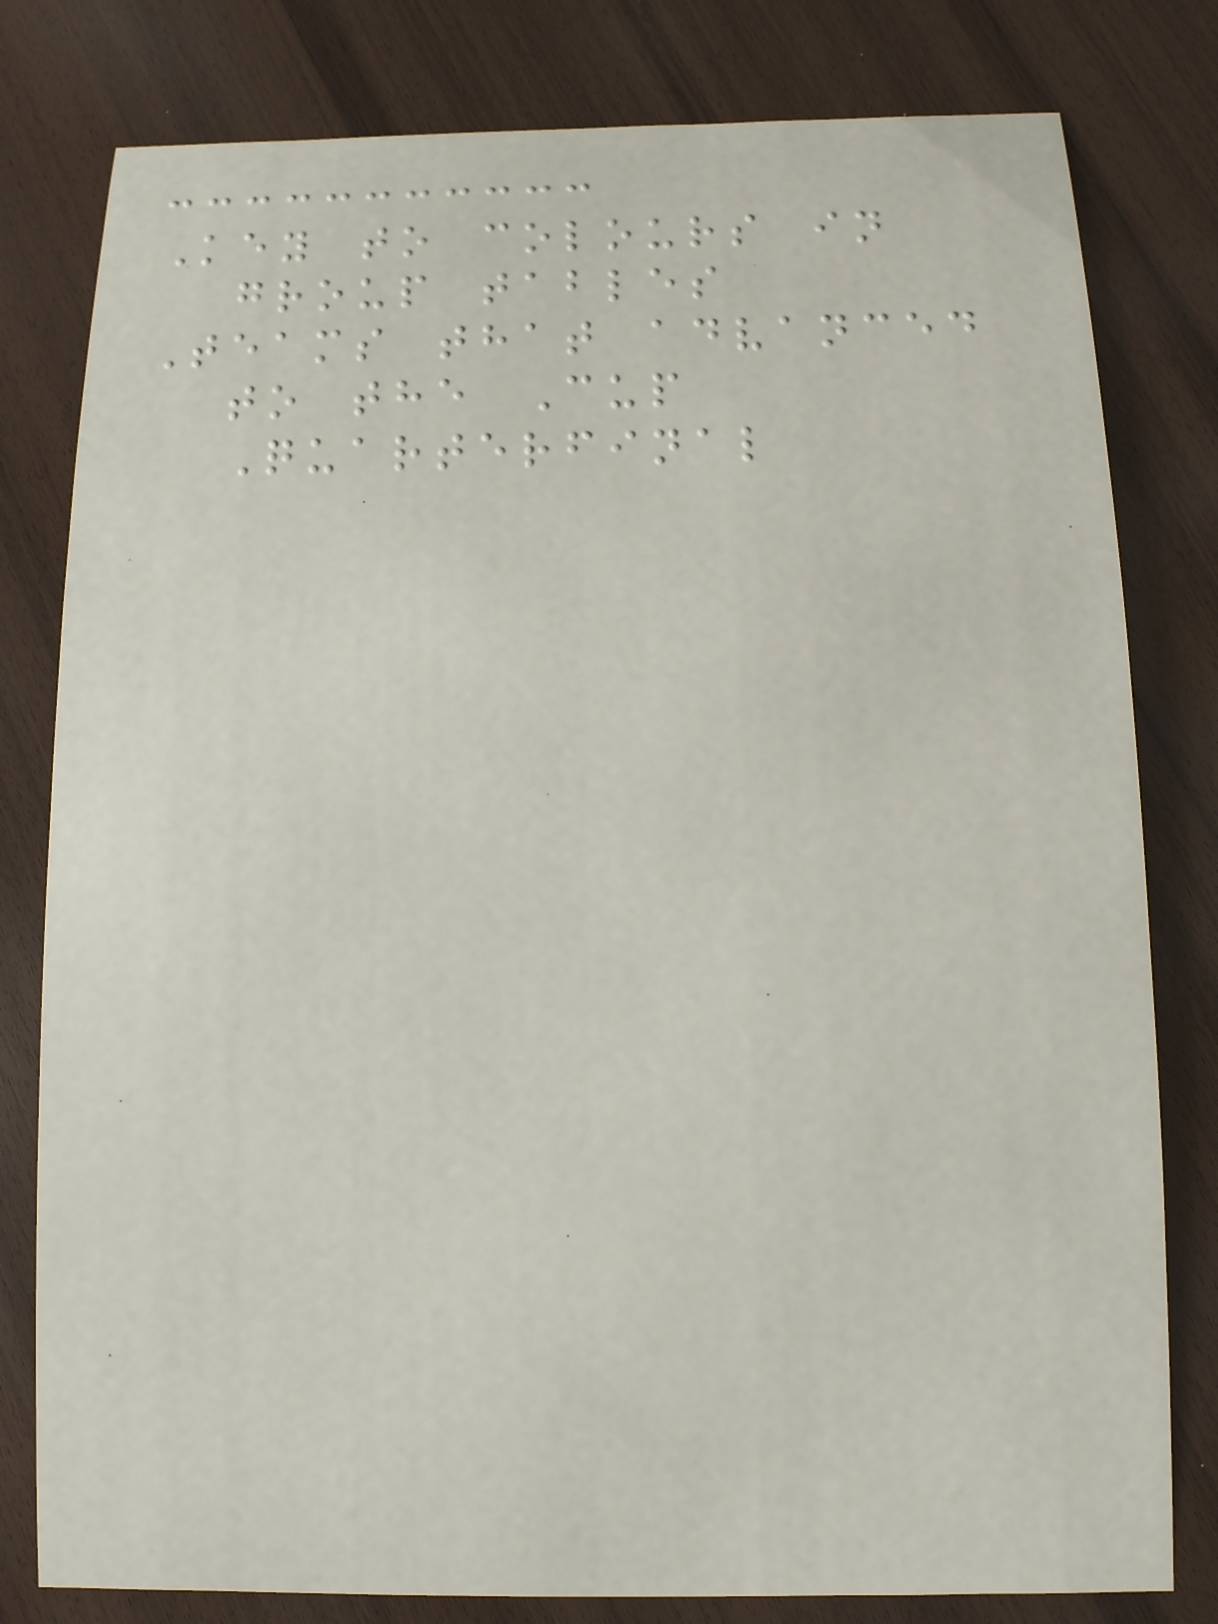Key to colours in
group tables
Teams that advanced
to the Cup
Quarterfinal
